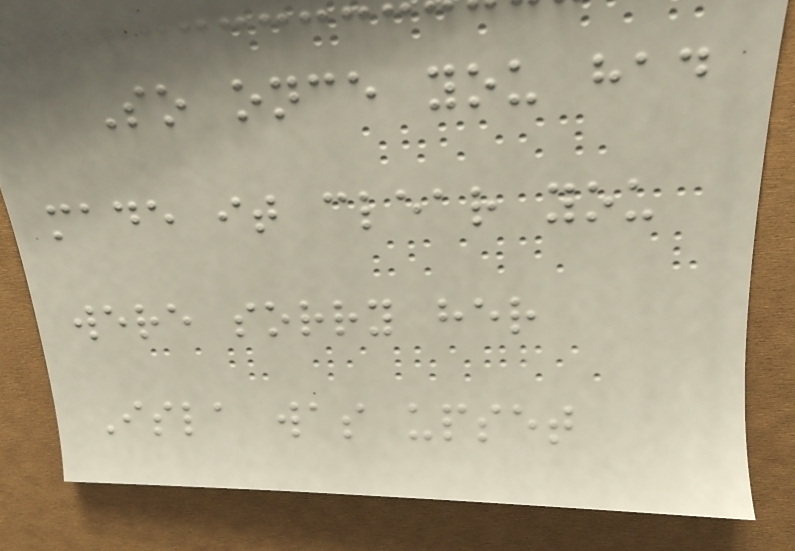So once you had
made it clear you
were sorry her
Isla was upset
